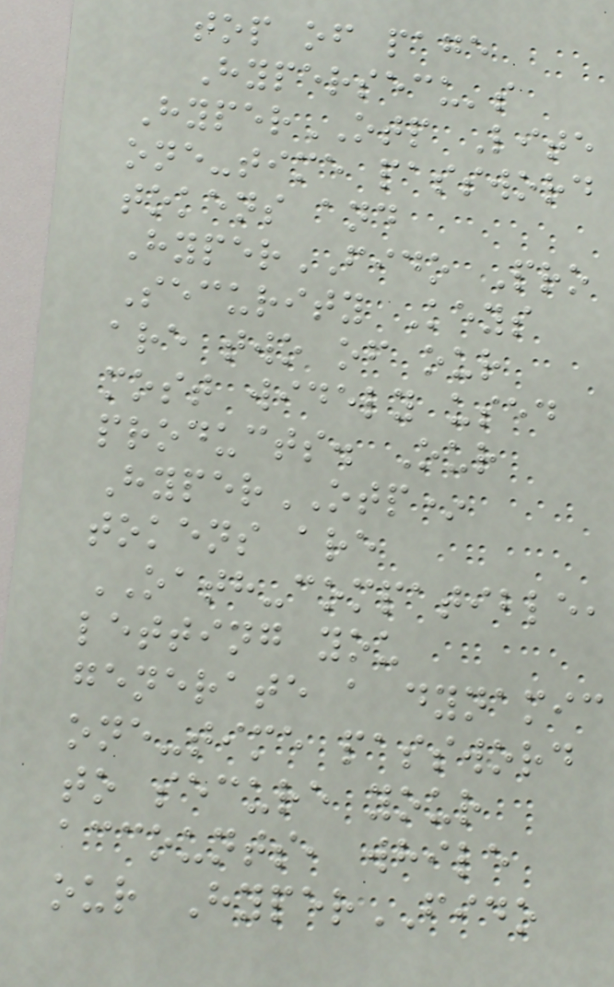top of page
Hypersecu's
HyperOTP Lite
one-time password
tokens and
HyperFIDO Pro
Security Keys
are two of our
most widely used
products. Our
HyperOTP*
tokens are
OATH-compatible,
letting you
generate a dynamic
one-time password
to secure your
accounts, while
our HyperFIDO
